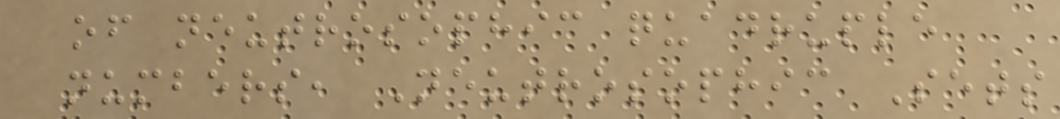of neutrosophic quadruple
numbers, Neutrosophic Sets
